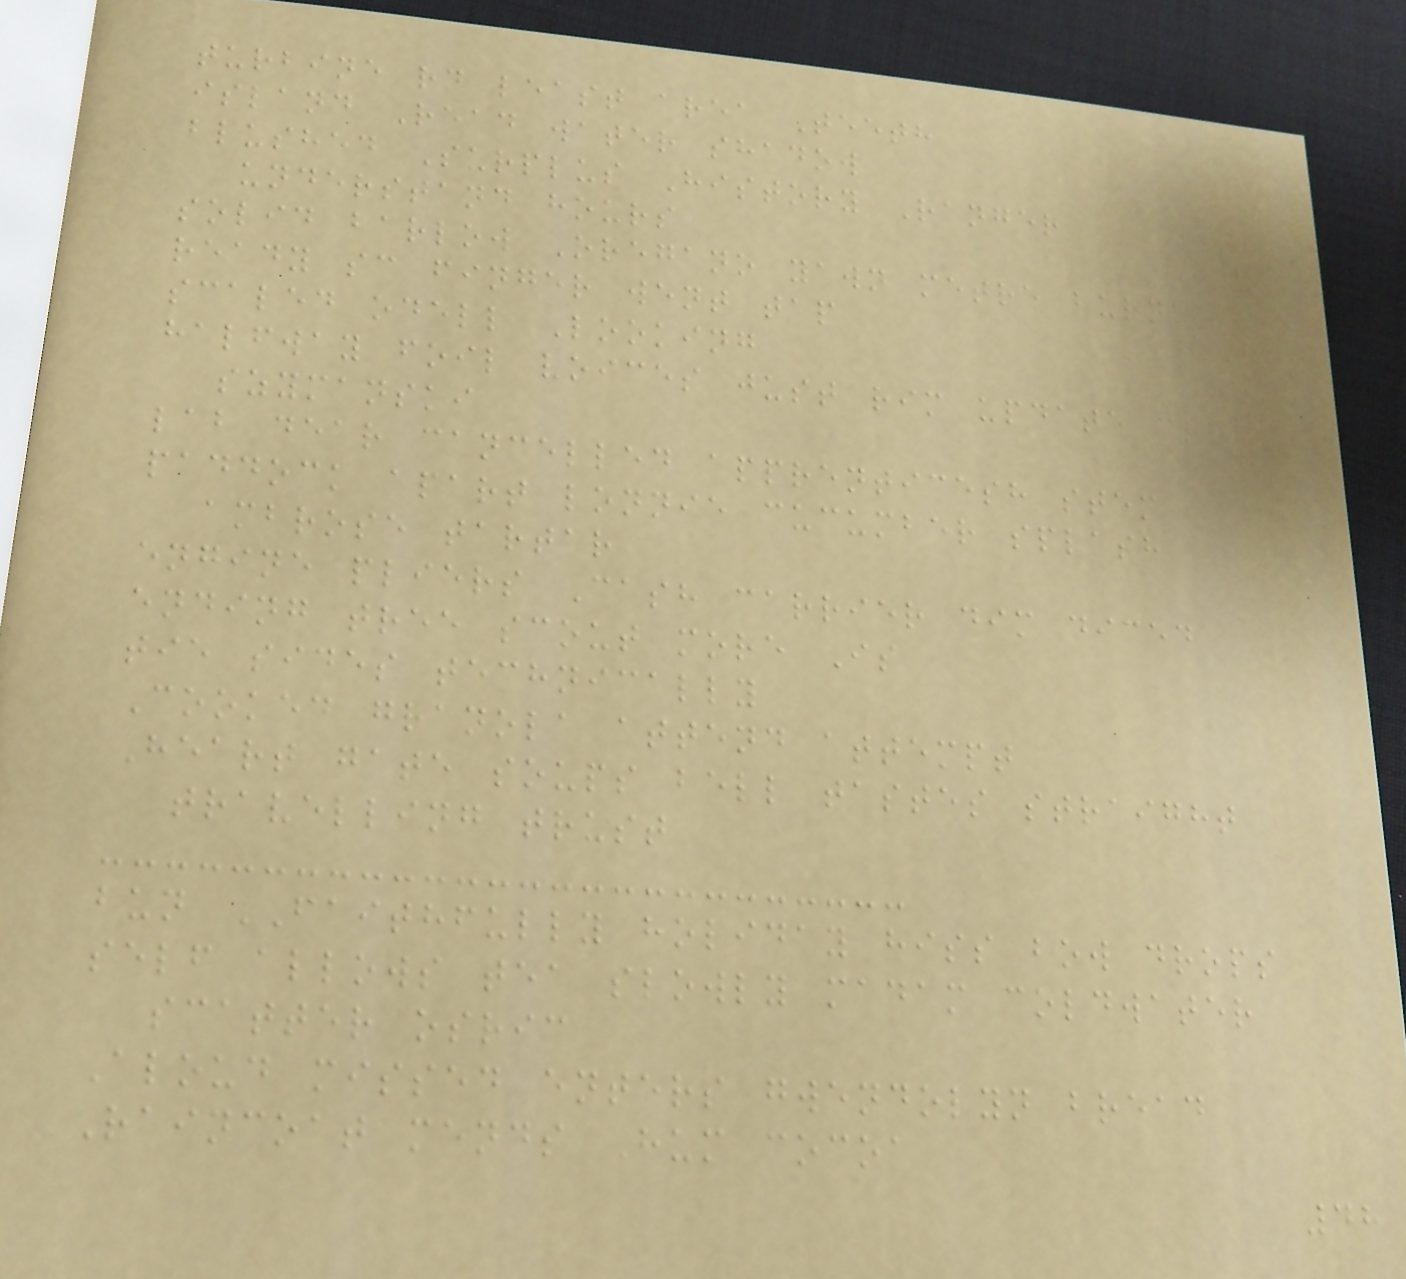turbine rd least area Teeth
island Read water shadow
blushed Surplus History Ranger
understand hours
solid barlow Oregano yawn metre burned
ready sc finger went tap
scaled odell Looking
halfway foil voices just rim update creak
szymanski
lab dear cancelled apprenticesh stem
paddock apart lonnie cucumber splash
ambrose tartar
engine pliers Cash carrier dim diced
ending tree scout more Is
tie sides technically
Cooked granola attend attempt
Heart gate soups bell tastes straight
travelling trust
bun FAITHFULLY holiday hiss bow drops
self allows tea slowly madam coldwater
scatter osric
Aloud missed enters gwendolyn bread
Raincoat mends Hum cocoa
48
